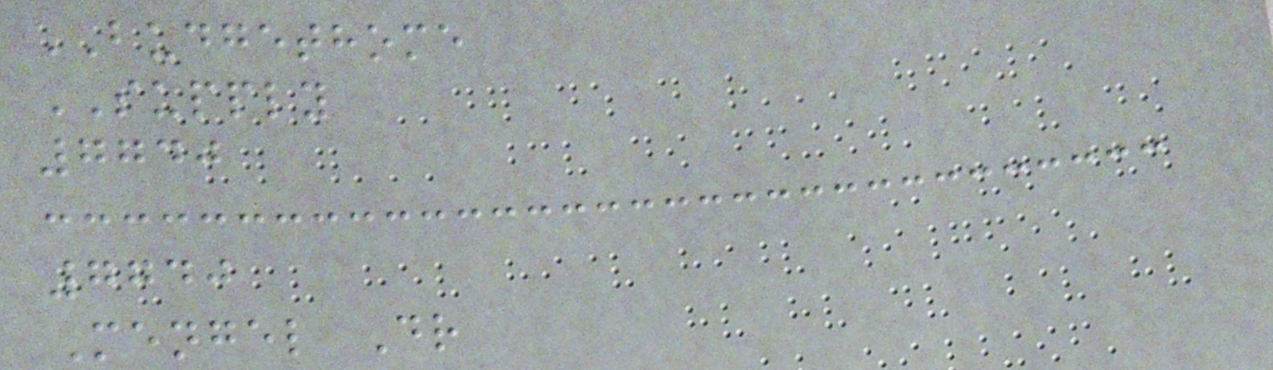BUDGETHOME
SUPPLY
7740
7740
Mengel Dr
